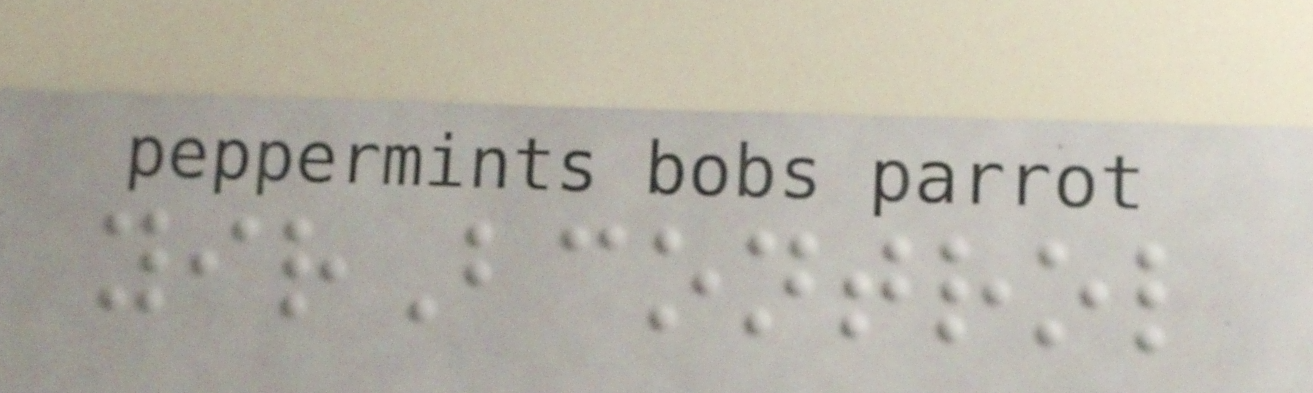yirBcontrol
